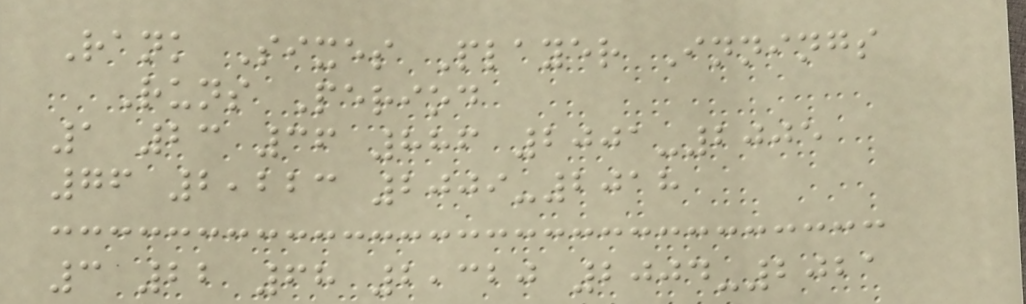Rank Sixes Player Innings
Runs Period
1 23 36 886 2001-2005
76 2,223 2009-2018
3 22 68 2,320 2004-2021
